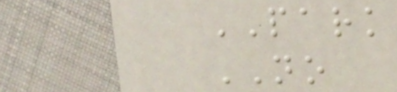PARK
NO
